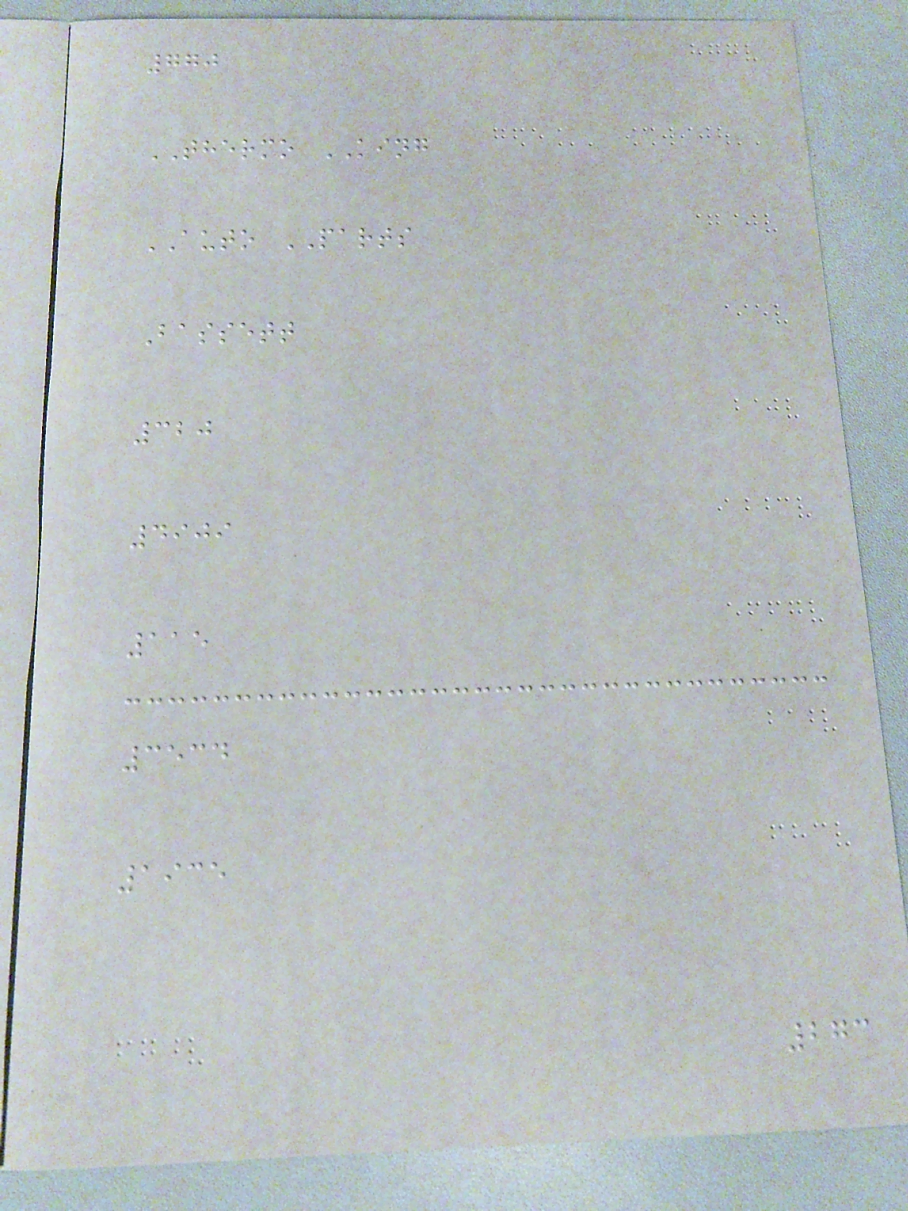770
THERMO KING
AUTO PARTS
Bassett
320
4909
115
3534
1935
273
